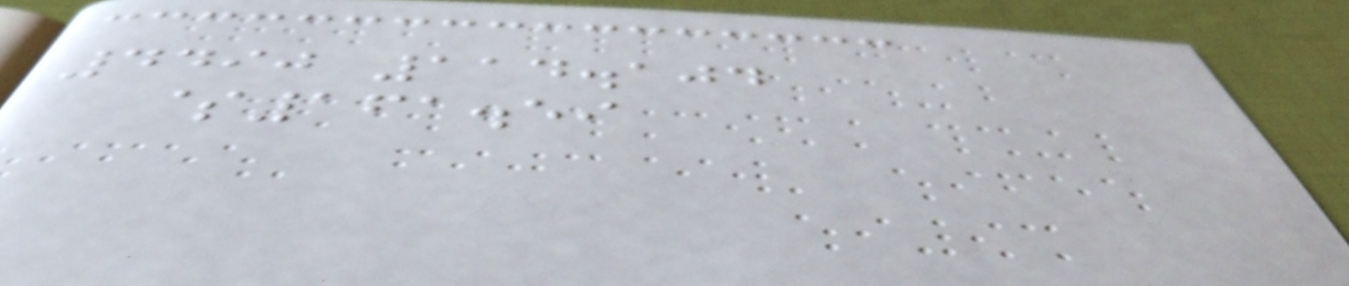4490 114.104
$161.59
